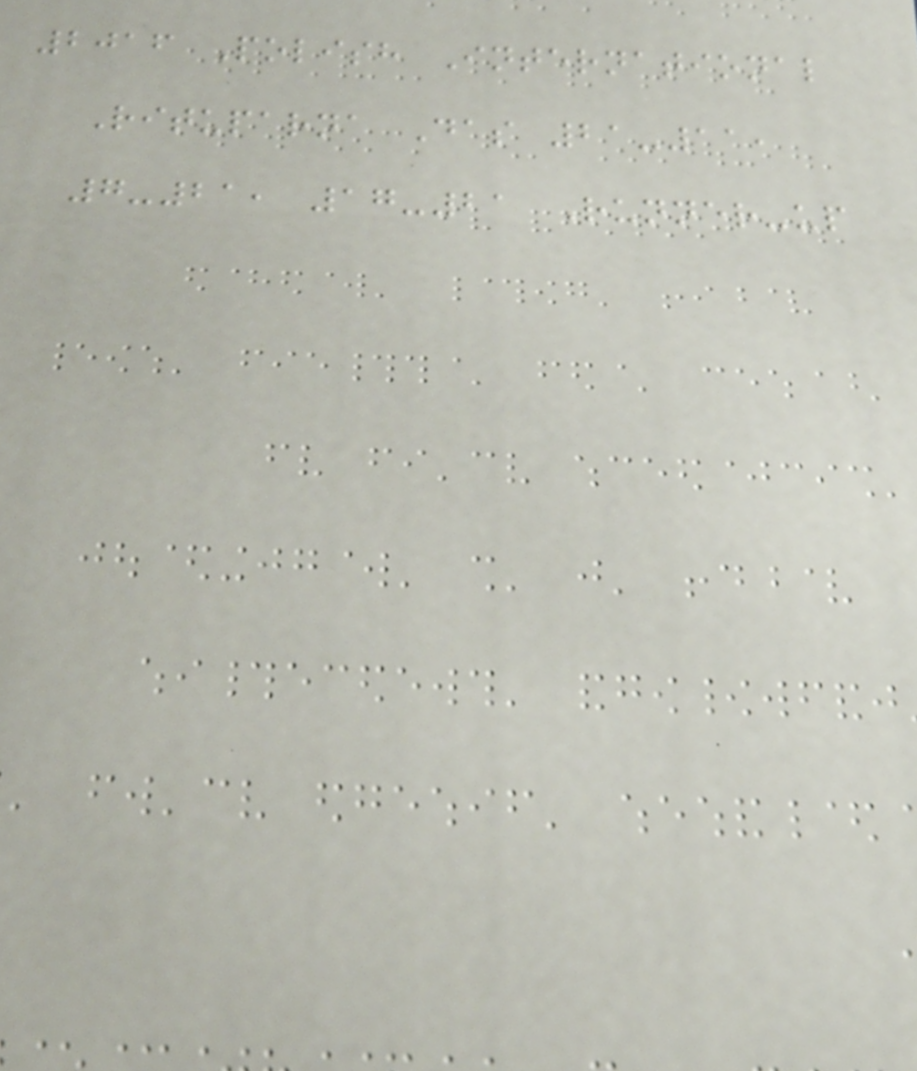2016 Polish International
Rituparna Das 21-11,
7-21, 17-21 Runner-up
